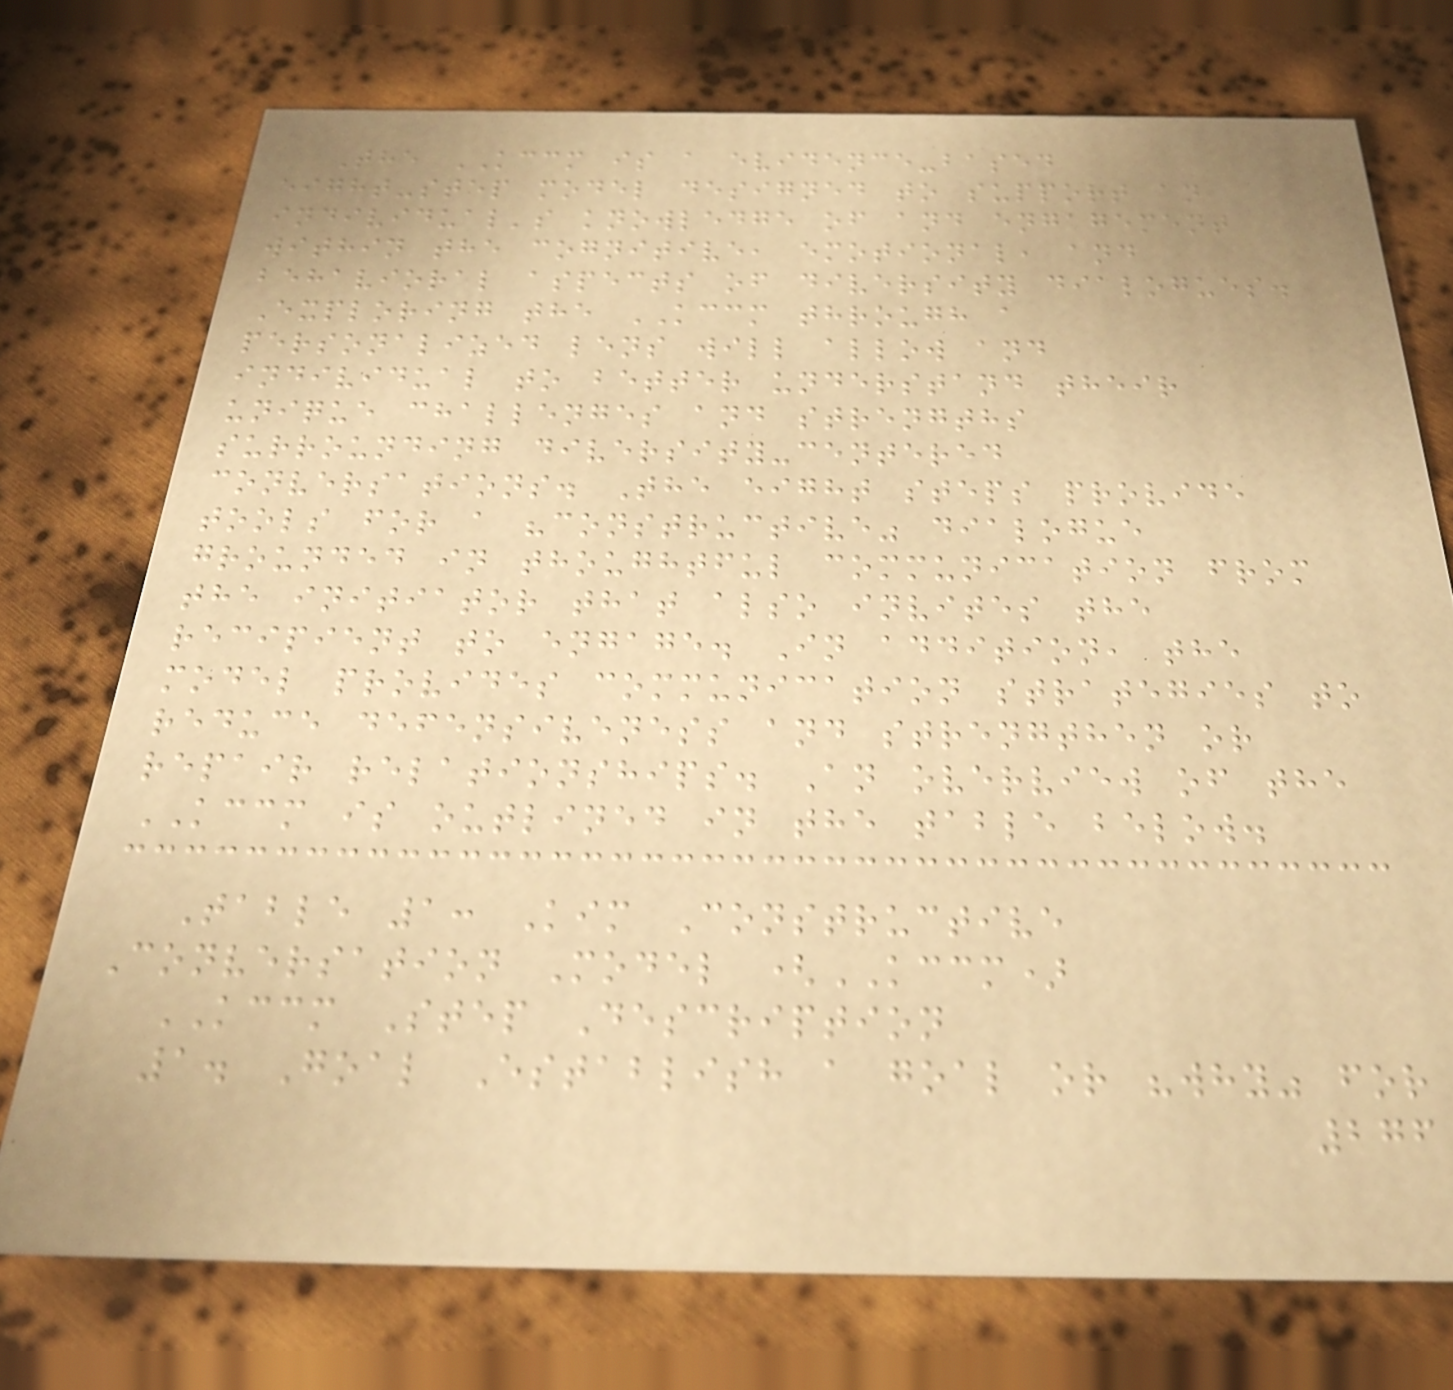The KCCM is a evidence-based
eight-step model designed to support an
individual's knowledge of and engagement
within the cognitive, emotional, and
behavioral aspects of diversity dialogues.
Exploring the KCCM through a
personalized lens will allow and
individual to better understand their
unique challenges and strengths
surrounding diversity-centered
conversations. The eight steps provide
tools for a "constructive" dialogue
grounded in thoughtful communication from
the initiator that also invites the
recipient to engage. In addition, the
model provides communication strategies to
reduce defensiveness and strengthen or
repair relationships. An overview of the
KCCM is outlined in the table below.
Table 1: Kim Constructive
Conversation Model (KCCM)
KCCM Step Description
1. Goal Establish a goal or "why" for
276
